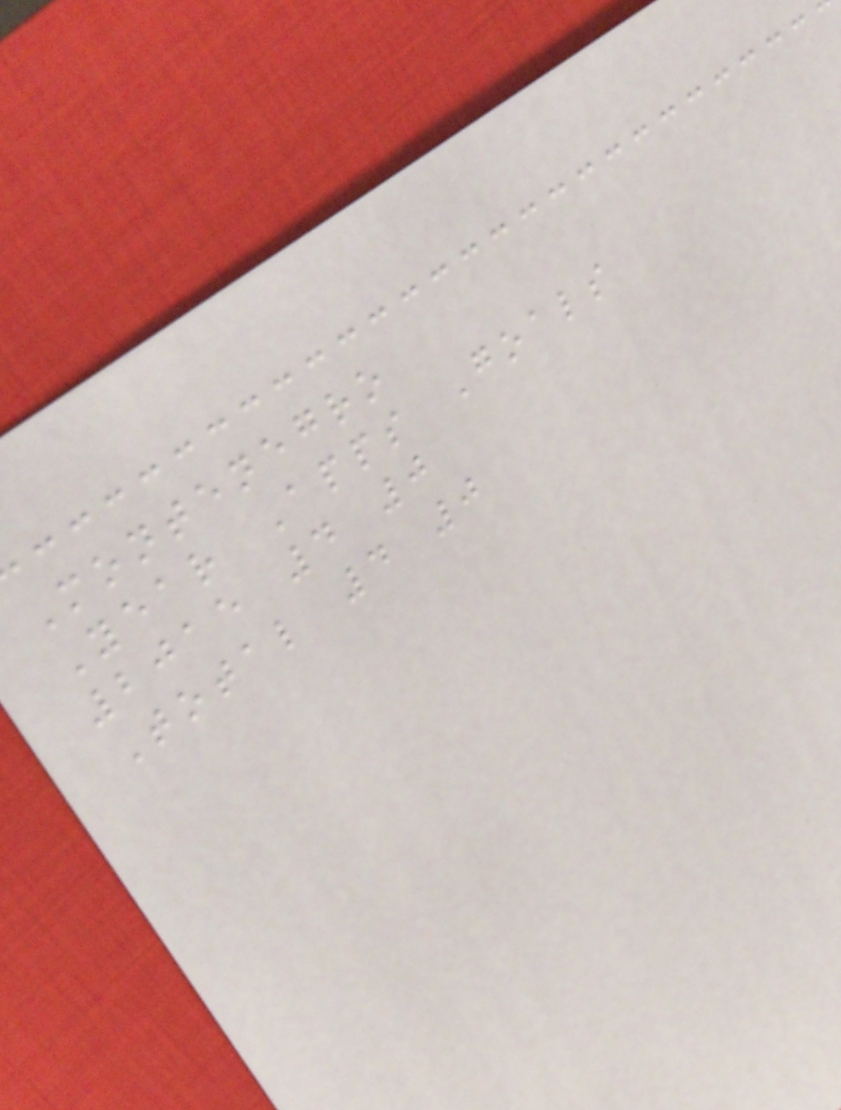Montenegro
Year Apps Goals
2015 4 0
Total 4 0
